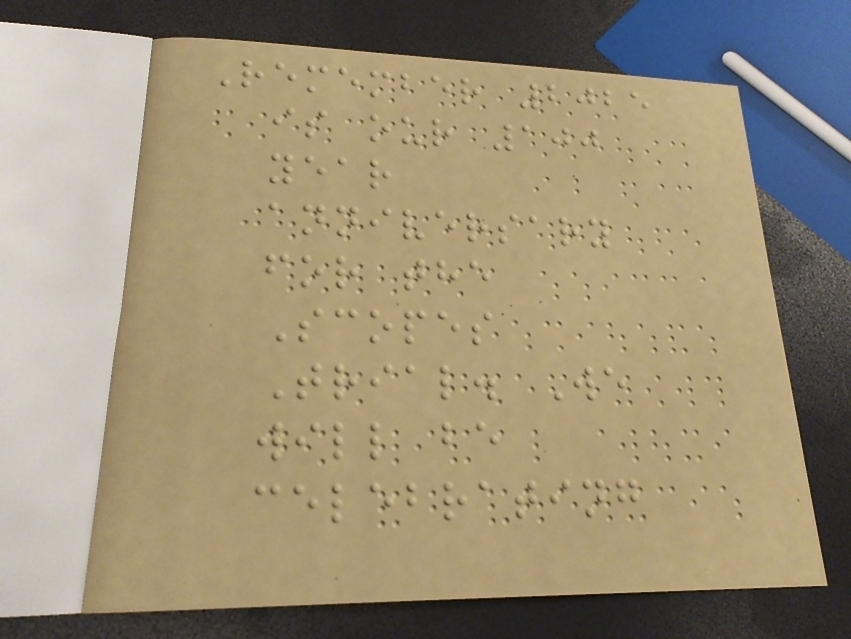Remember 2025
is our 100
year
anniversary
for the
Scopes
Trial. We
will be
celebrating
